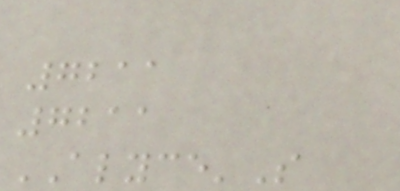7211
7211
ALYCE'S
